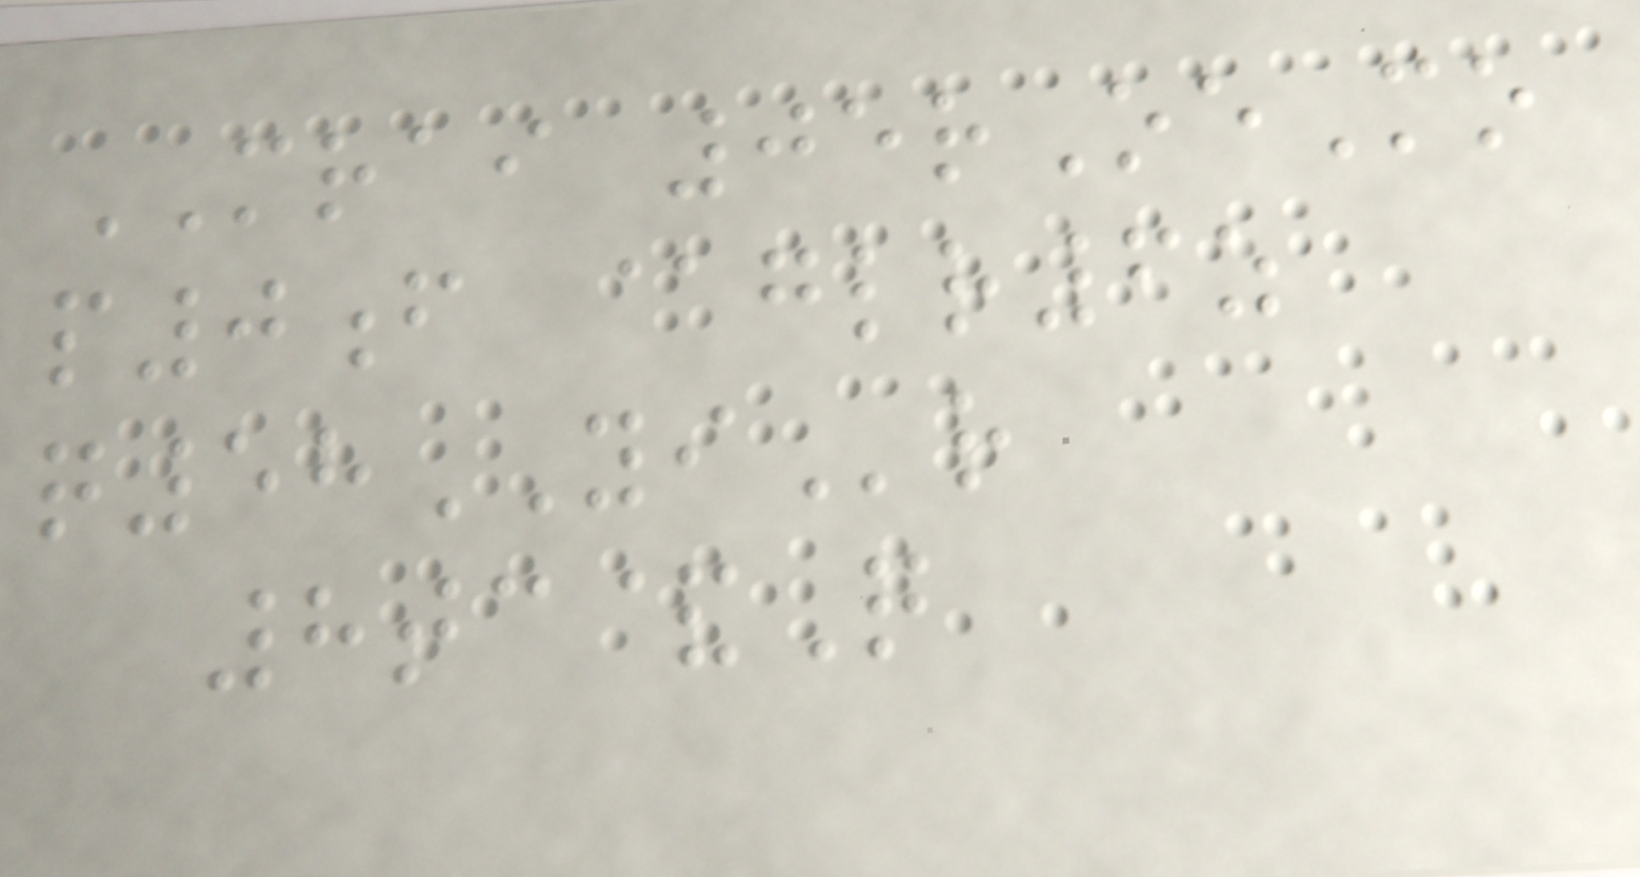MRAI 05rOeMo
p0f @glr6z
q58YIr
8tc&Q
